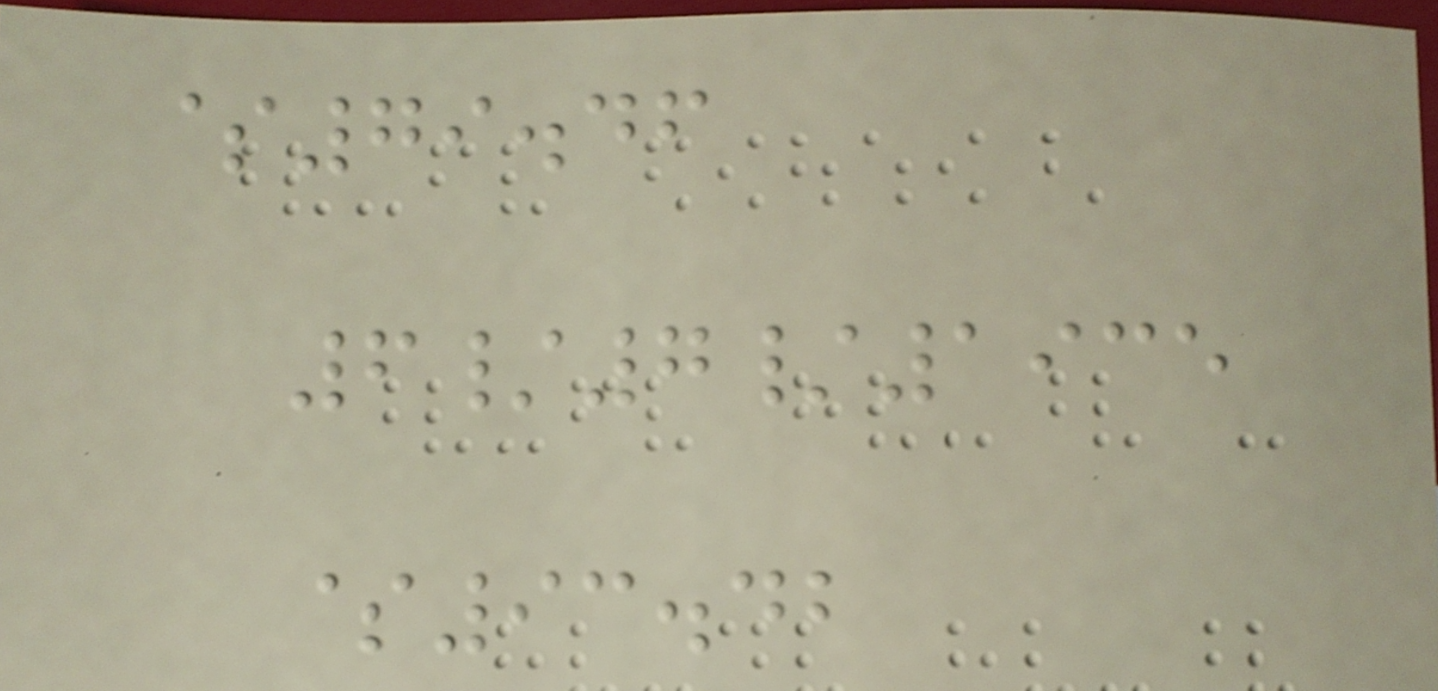$79.46
6/7/1935
$93.42
